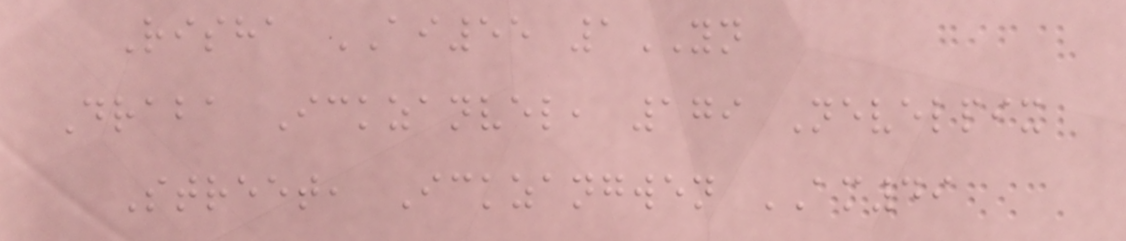Risha AI55 1YN
Draba Ickzanvel, 179 Nevelpix
Street, Ickzangwen AM49
